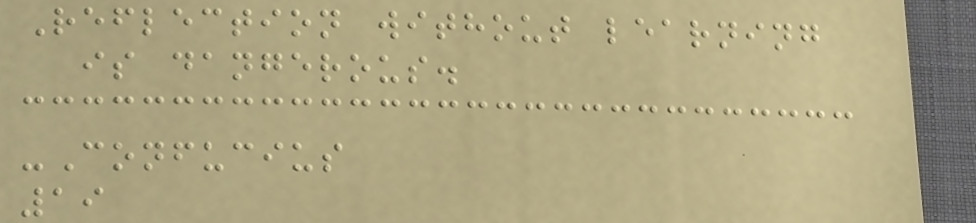Reflection without learning
is dangerous.
-Confucius
19
